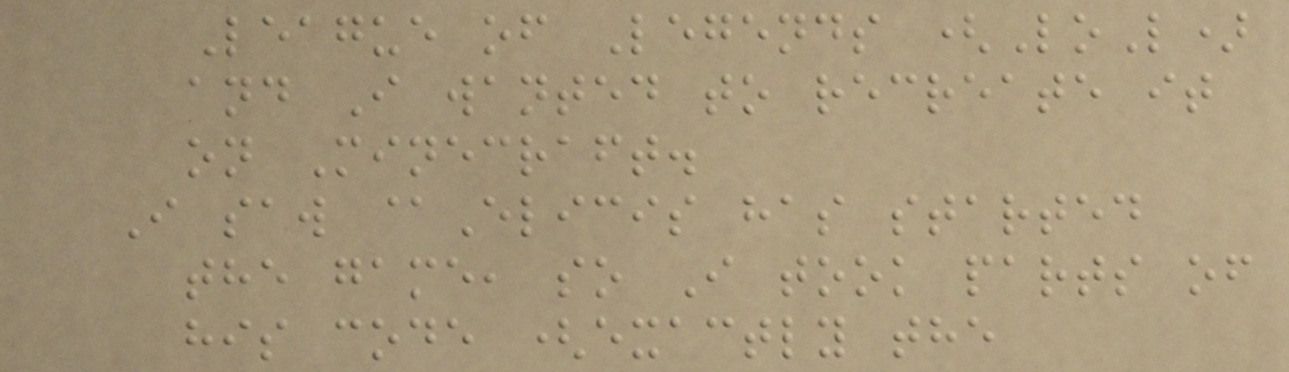League of Legends (LoL)
and I wanted to recreate it
on Minecraft.
I saw @Elicis has started
the game, so I took parts of
his code (exactly the
